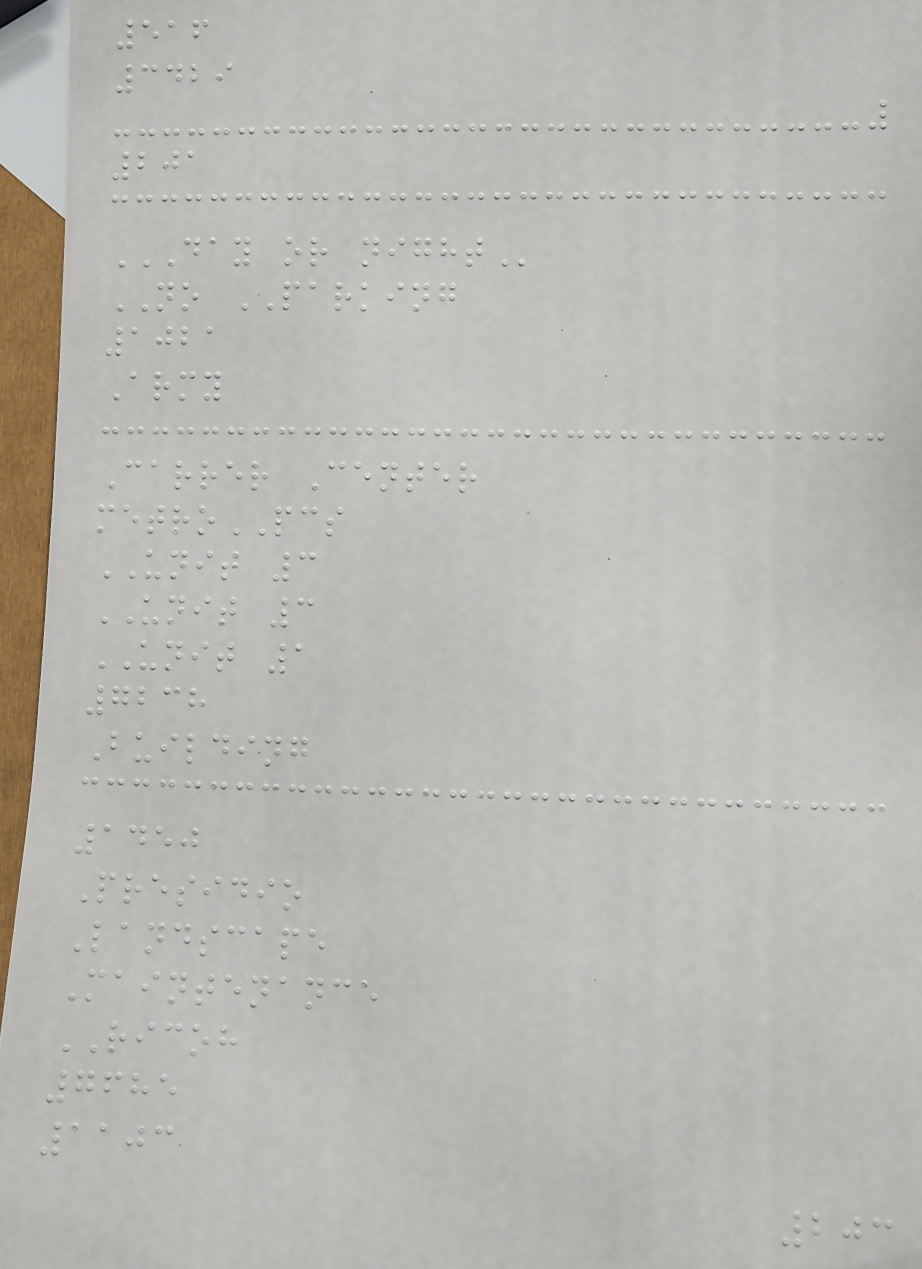516
3429
201
DAY OR NIGHT
NO PARKING
1021
Army
Carrer Center
metroPCS
UNIT 3
UNIT 3
UNIT 1
7238
Building
1450
Presidio
Landscape
Maintenance
RICOH
7685
1103
203
